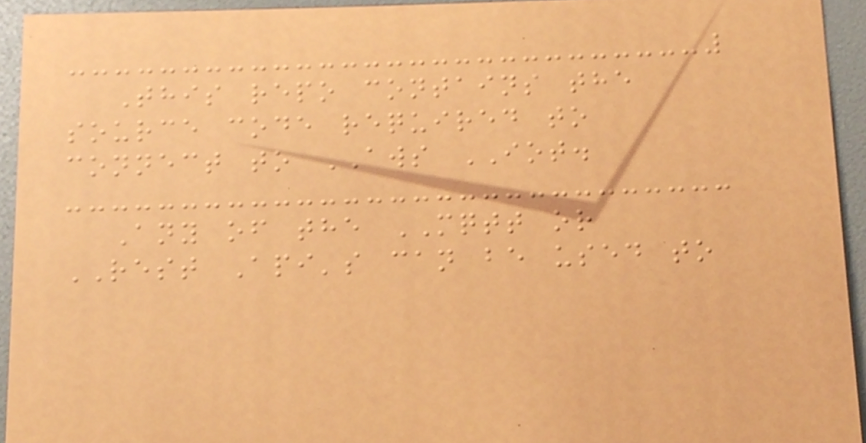This repo contains the
source code required to
connect to AWS IOT.
Any of the MQTT or
REST Api's can be used to
